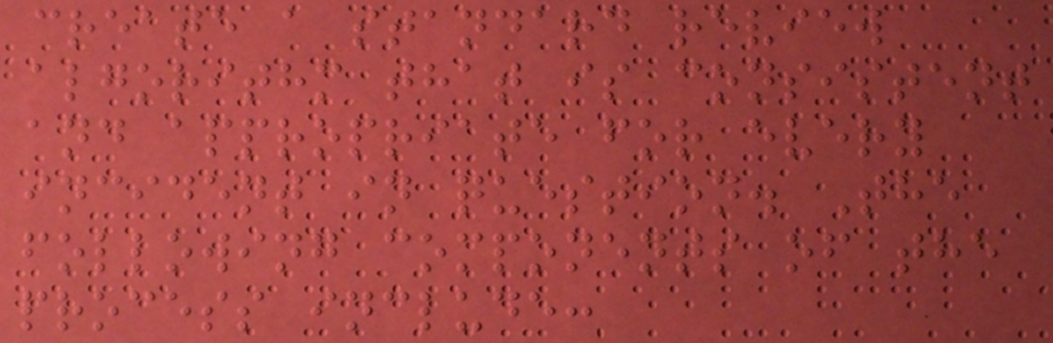create a standard review
algorithm that is consistent
and appropriate for every
incident in question. The
following components of the
process include:
